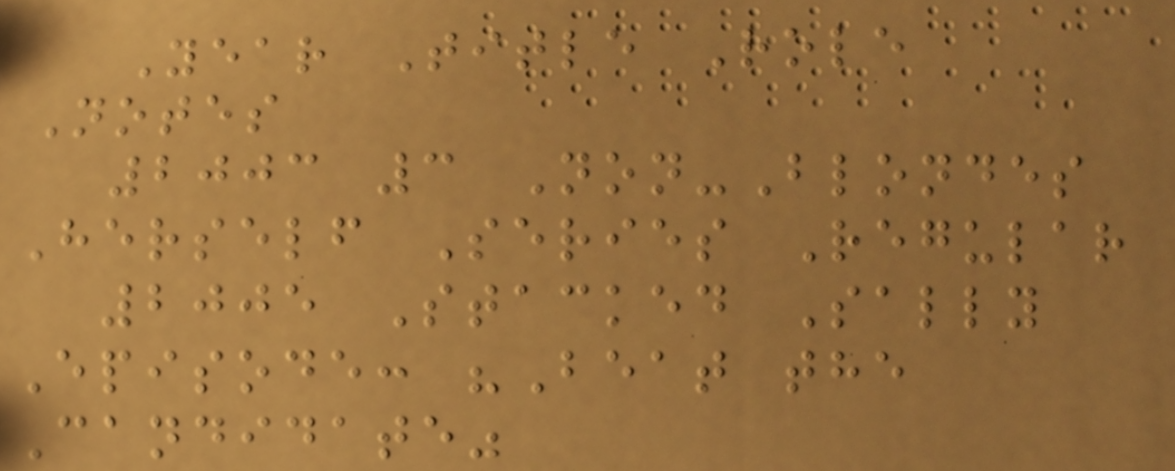Year Title Role
Notes
2003 3 Non-Blondes
Herself Series Regular
2005 Stacked Sally
Episode: "Beat the
Candidate"
